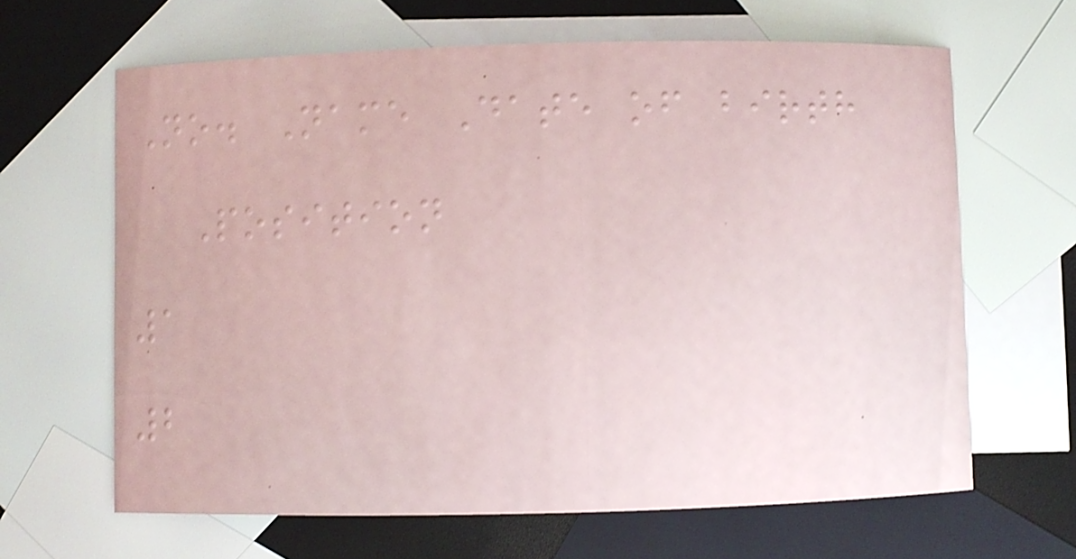No. Name Date of birth
Position
1
2
